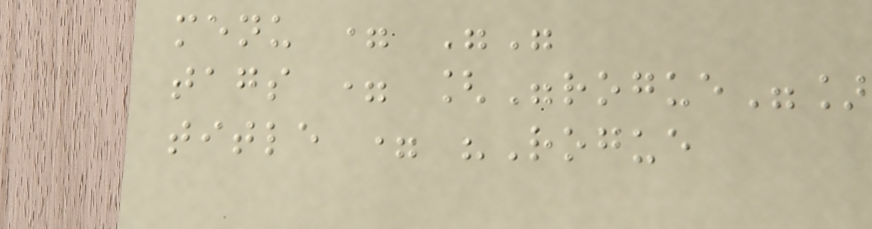menu = ""
tags = ["rogue"]
title = "Rogue
